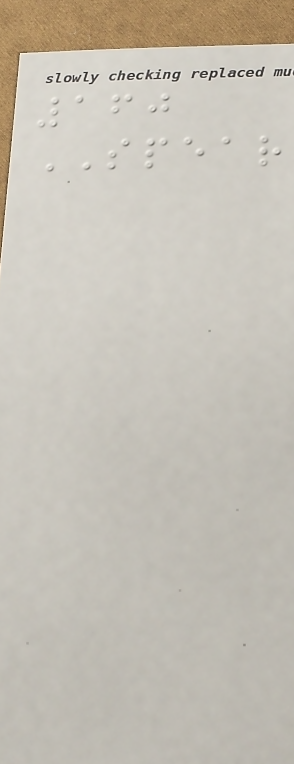160
SPEAR
